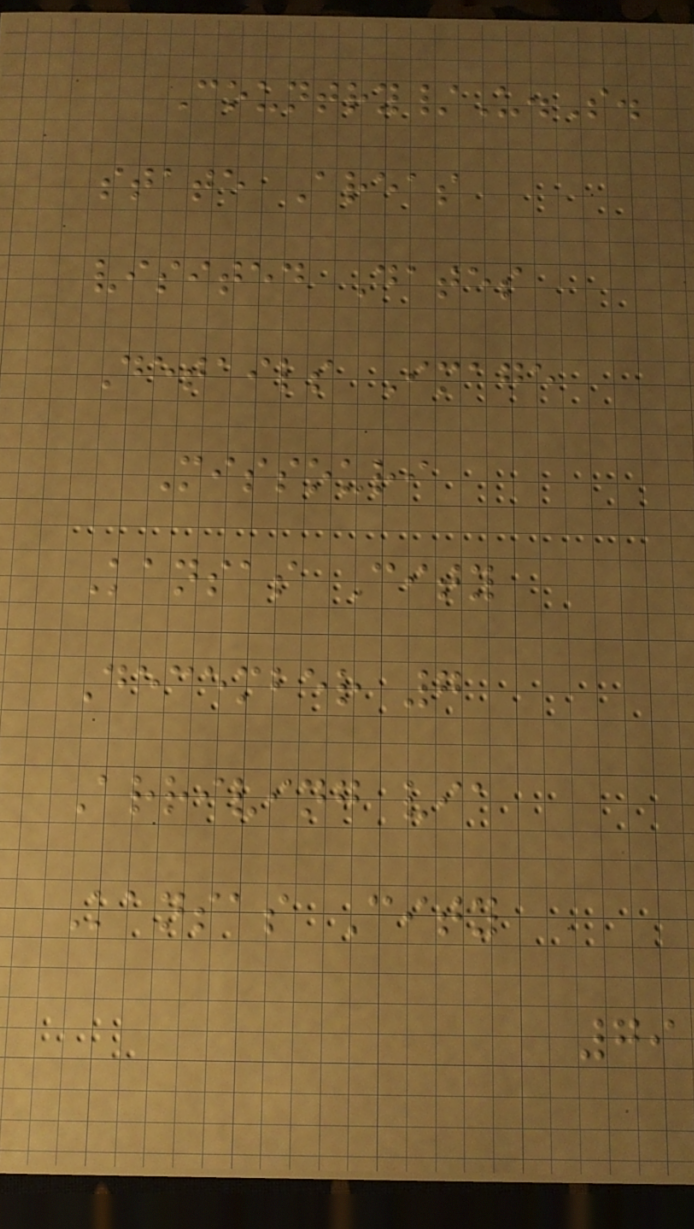Country/U.S.
state Areas
visited Dates
Details Image
Missouri
Kansas City
December 7
Arriving via
Kansas City
79
